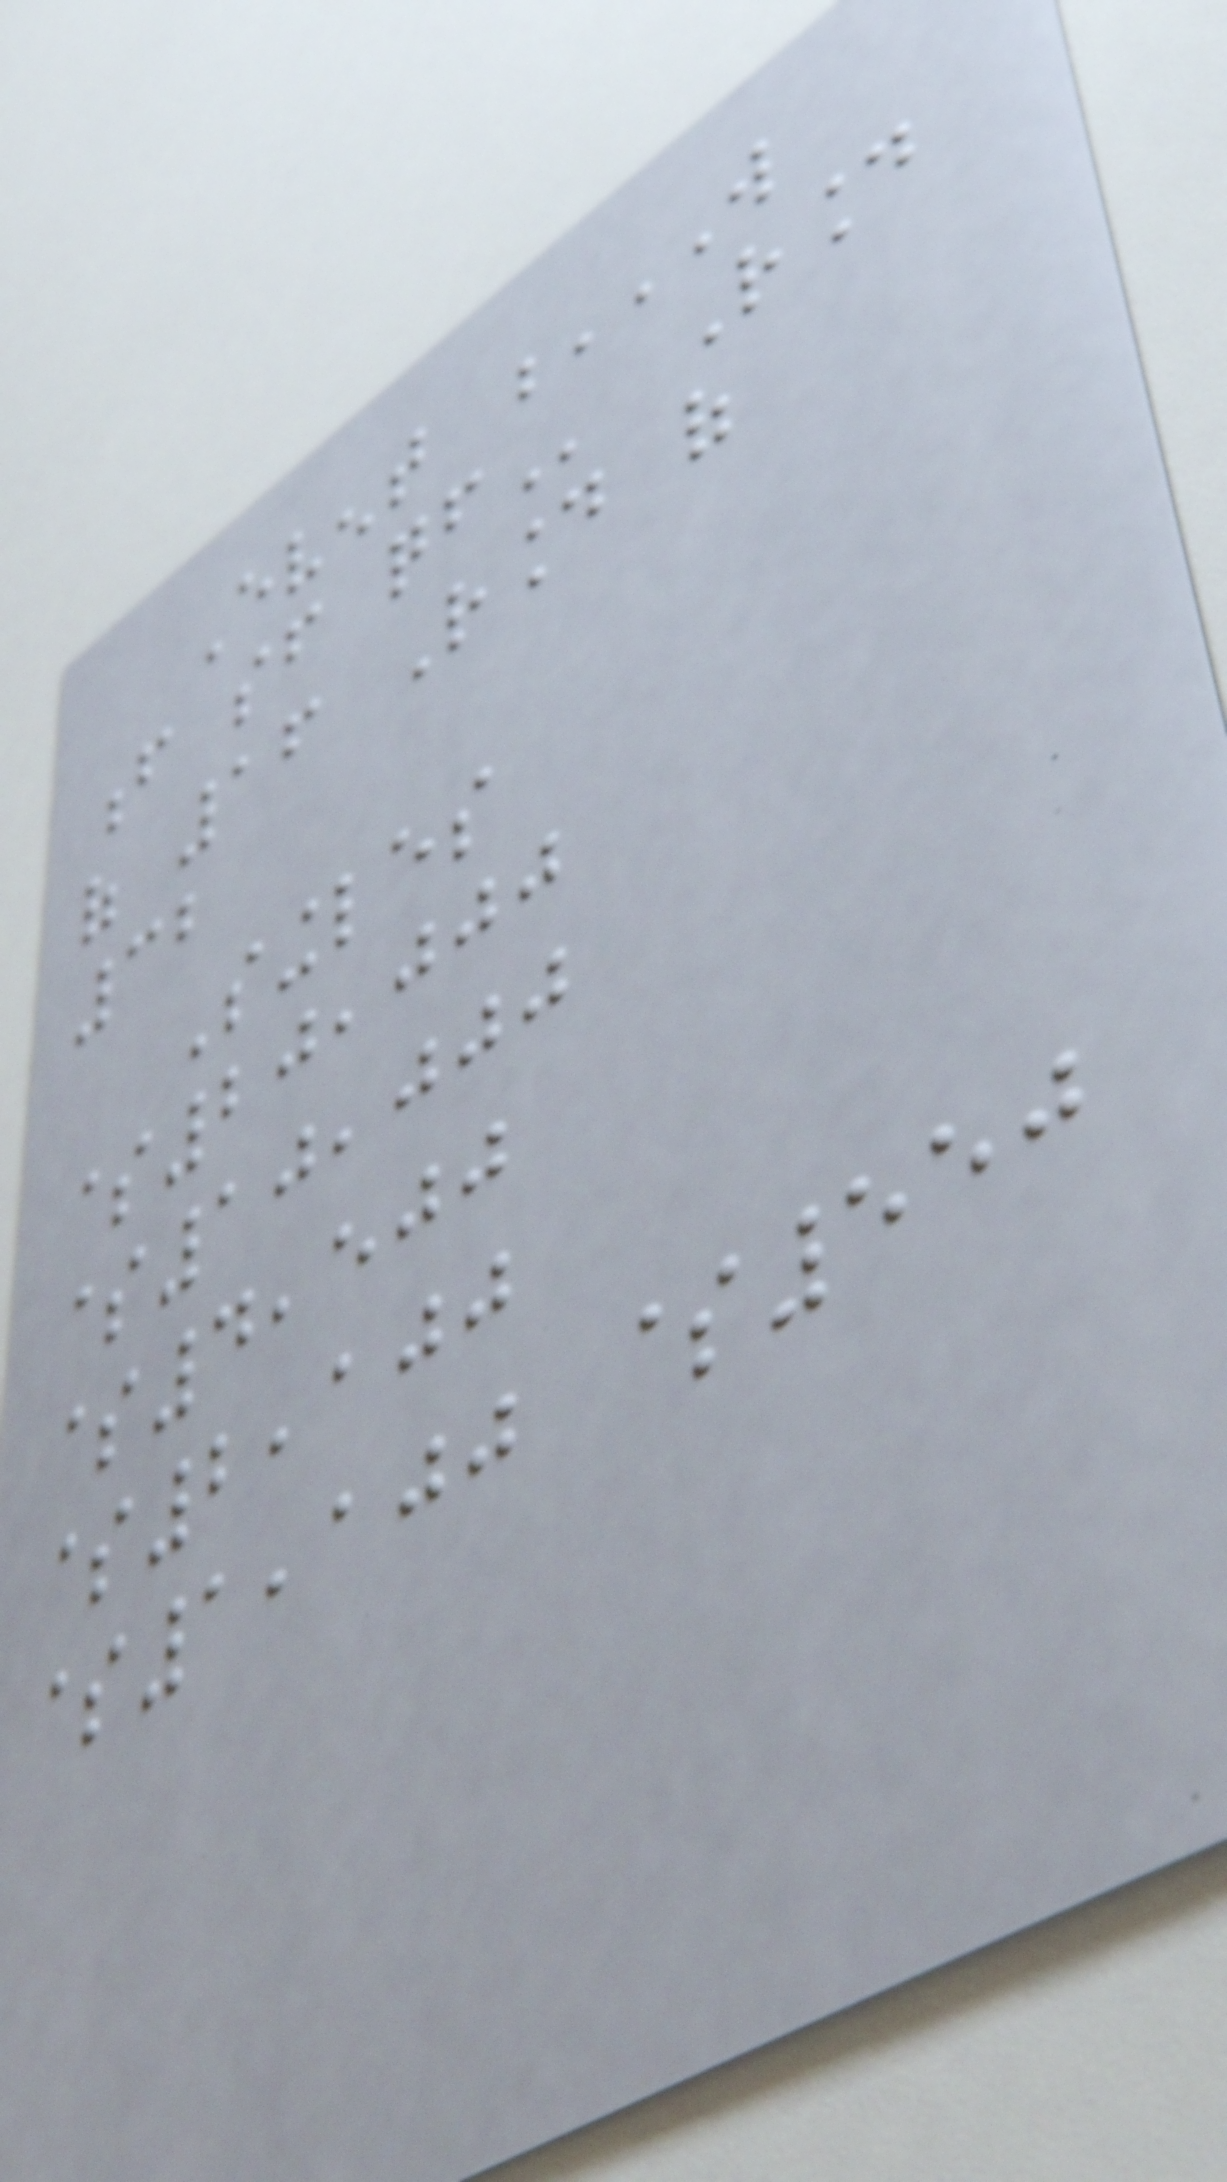Event W
F SF QF Round
of 16 Round of
32
Singles
$20,000
$10,000
$4,500
$2,100
$1,100 $550
